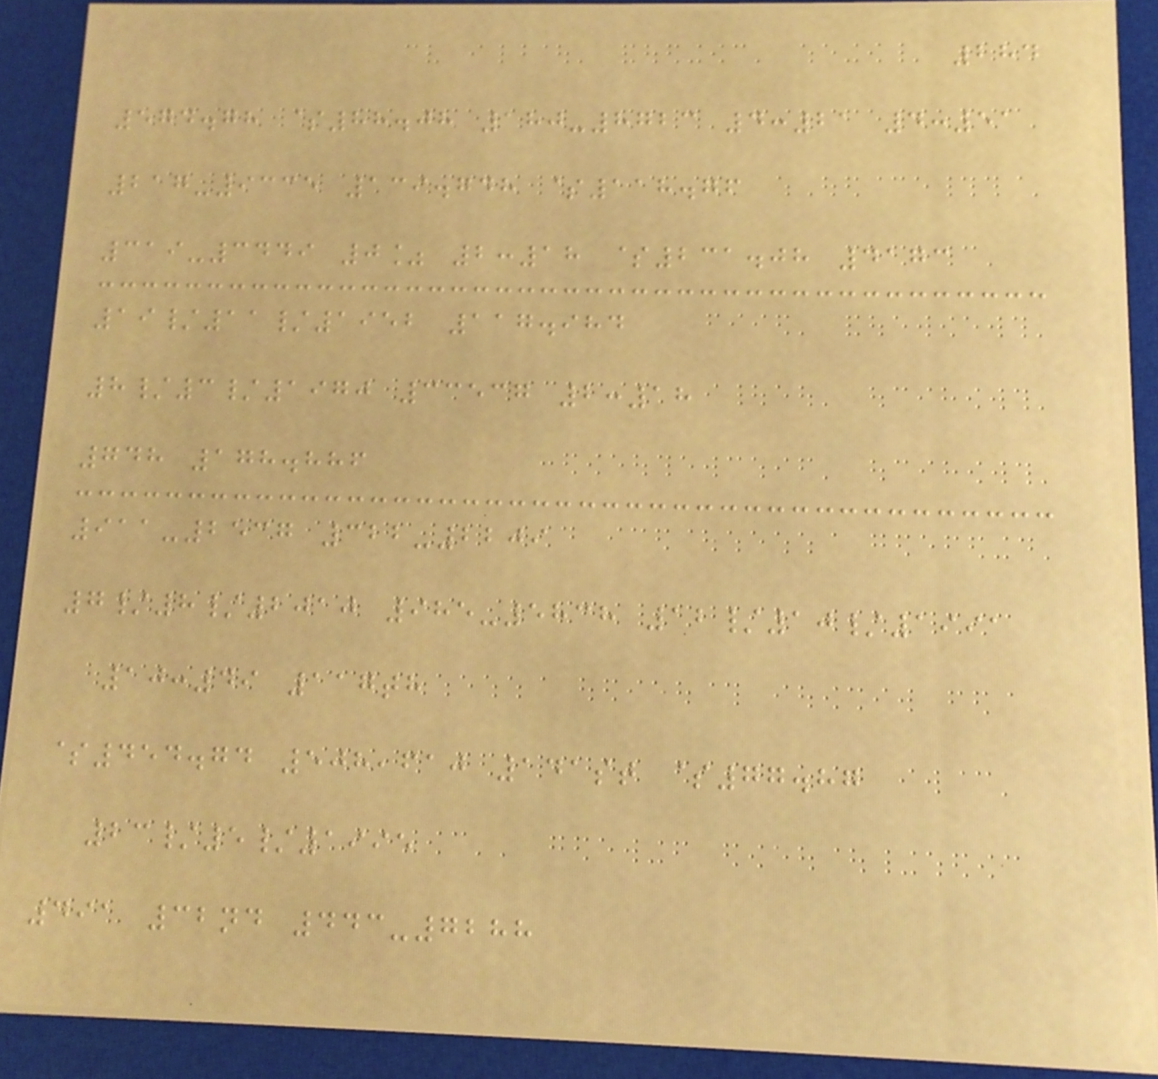284
574.78 $88.08 180-8723 4:21 4:51
217-9335 139.748 $118.76
319-3449 0% 2:18 $231.08 4173
19/11/1952 117.984
8/3/1970 33537 2:18
748 178.886
911-2537 322-2209
7/8/2010 985-5838 12/10/1991
10:49 117th
$454.74 508,610 141st $77.87
23/5/1995
491 32nd 443-7288
